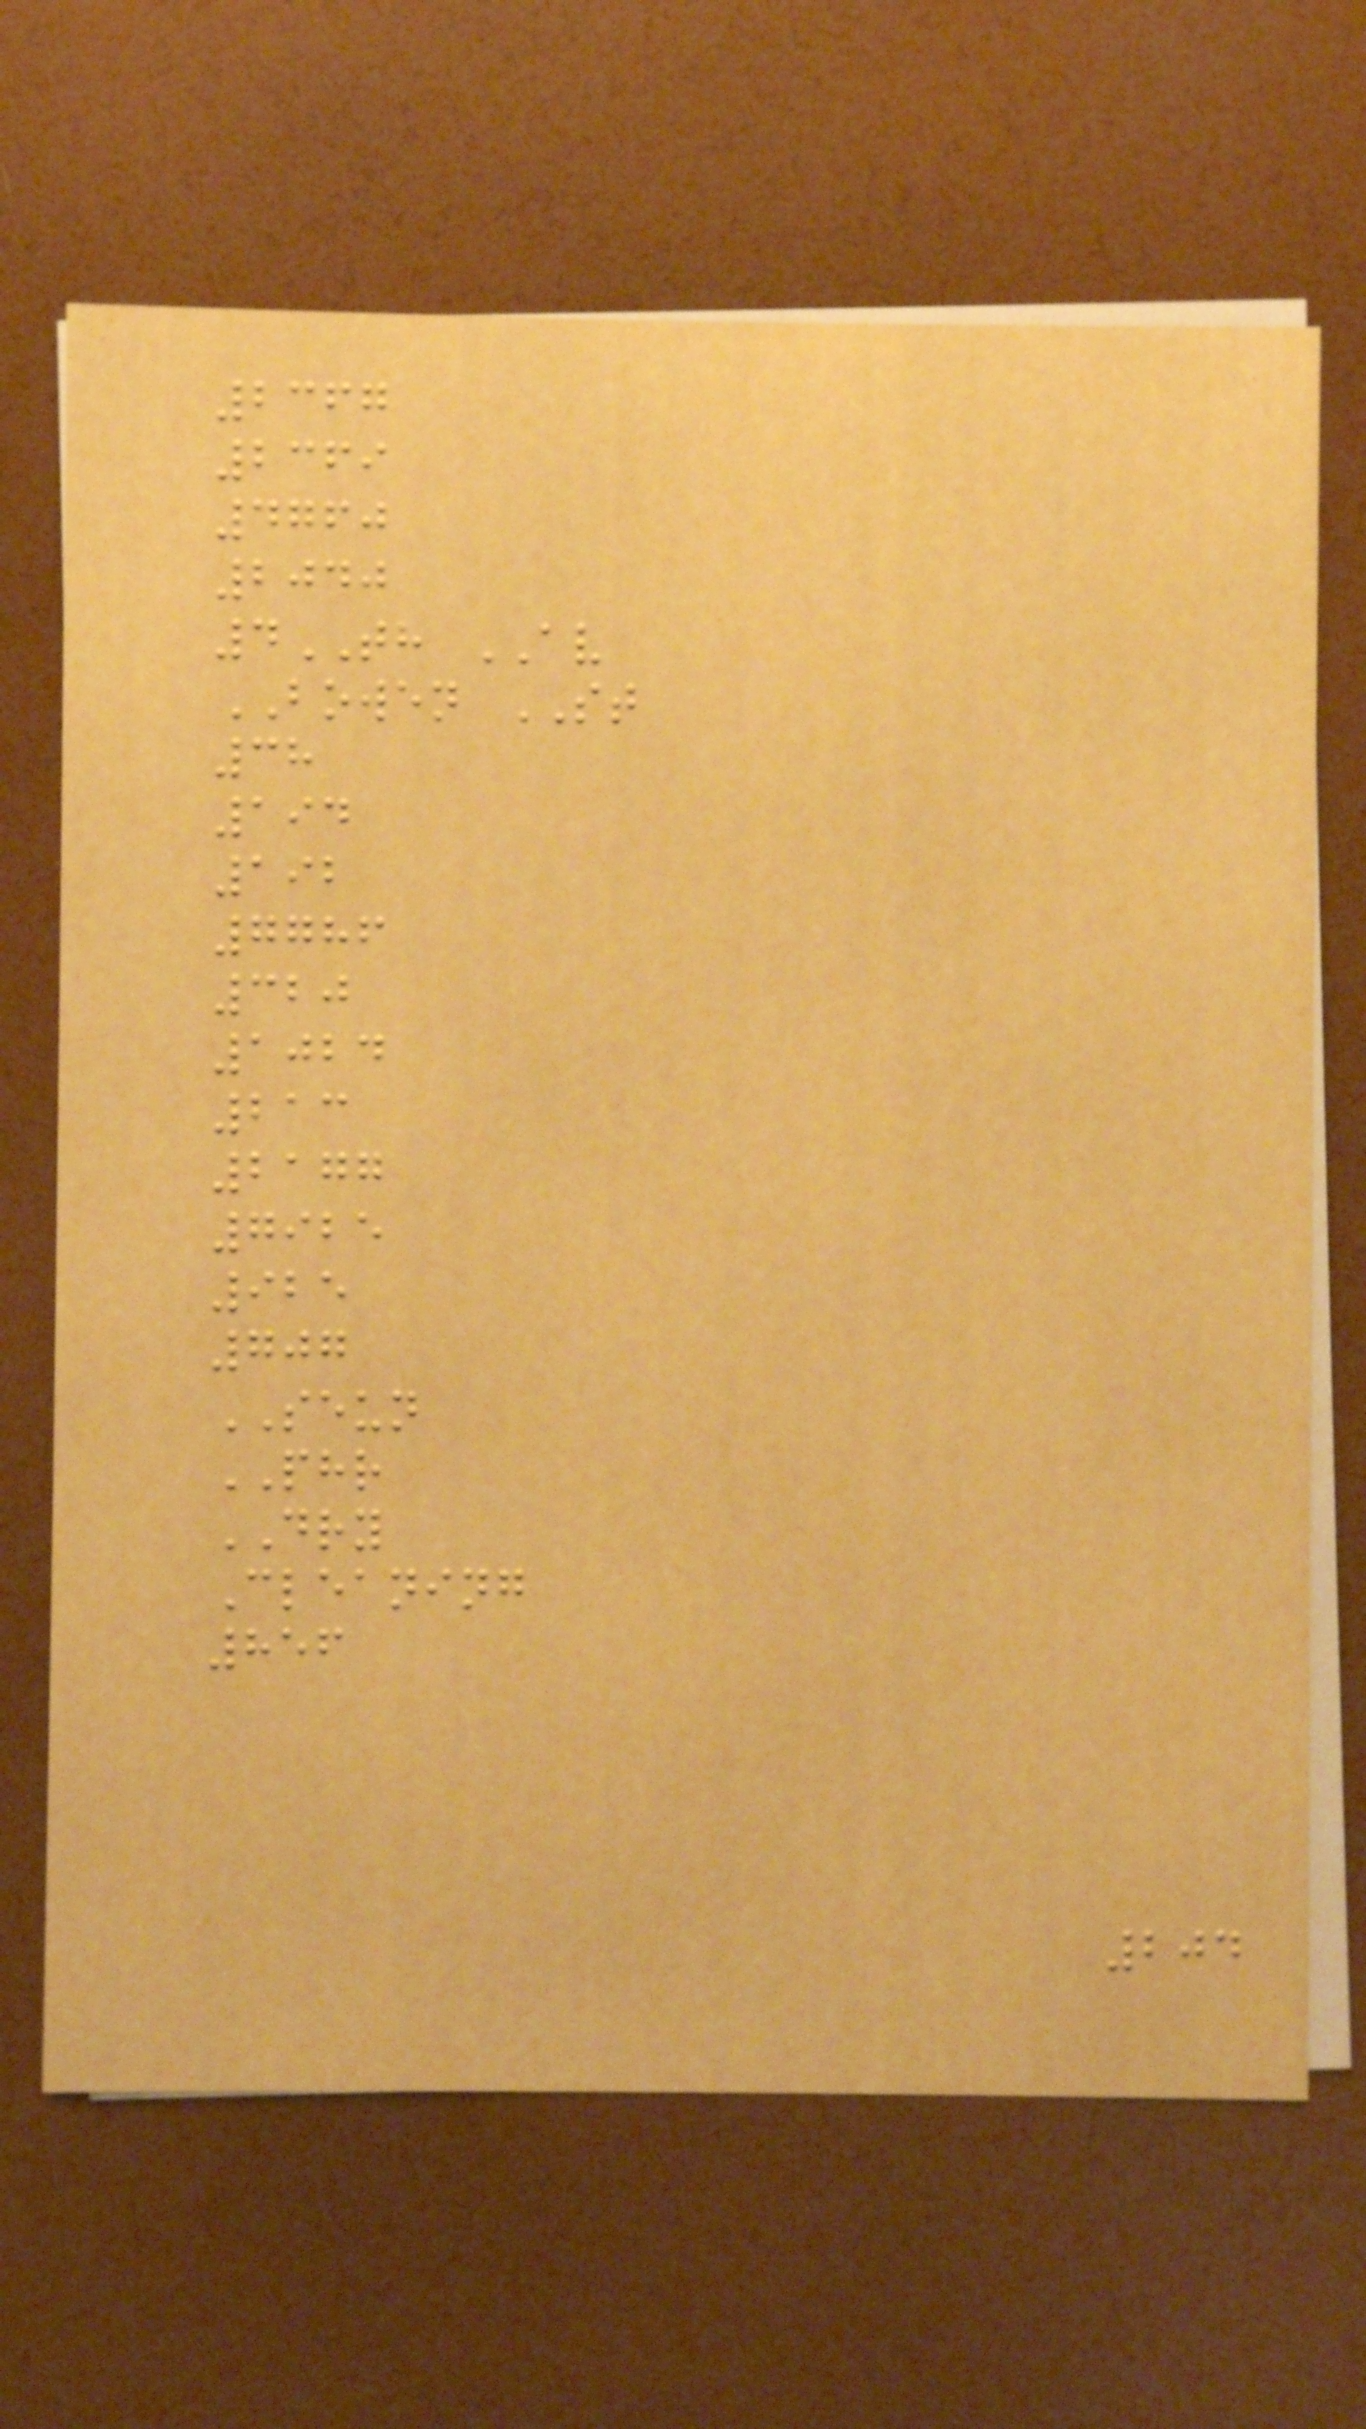2367
2369
4760
2040
4TH AV
BOWEN ST
38
194
192
7786
320
1024
213
2177
7925
925
707
SEUN
PHR
DRY
Cleaning
856
204
